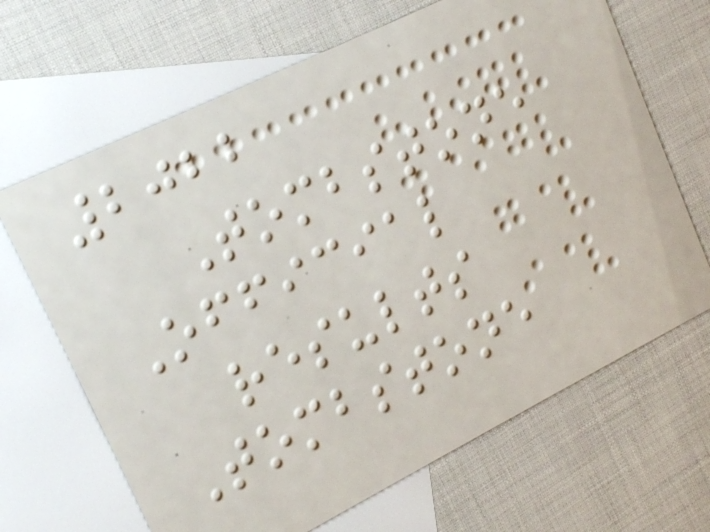2022
Tombstone
Official
results
Tombstone
